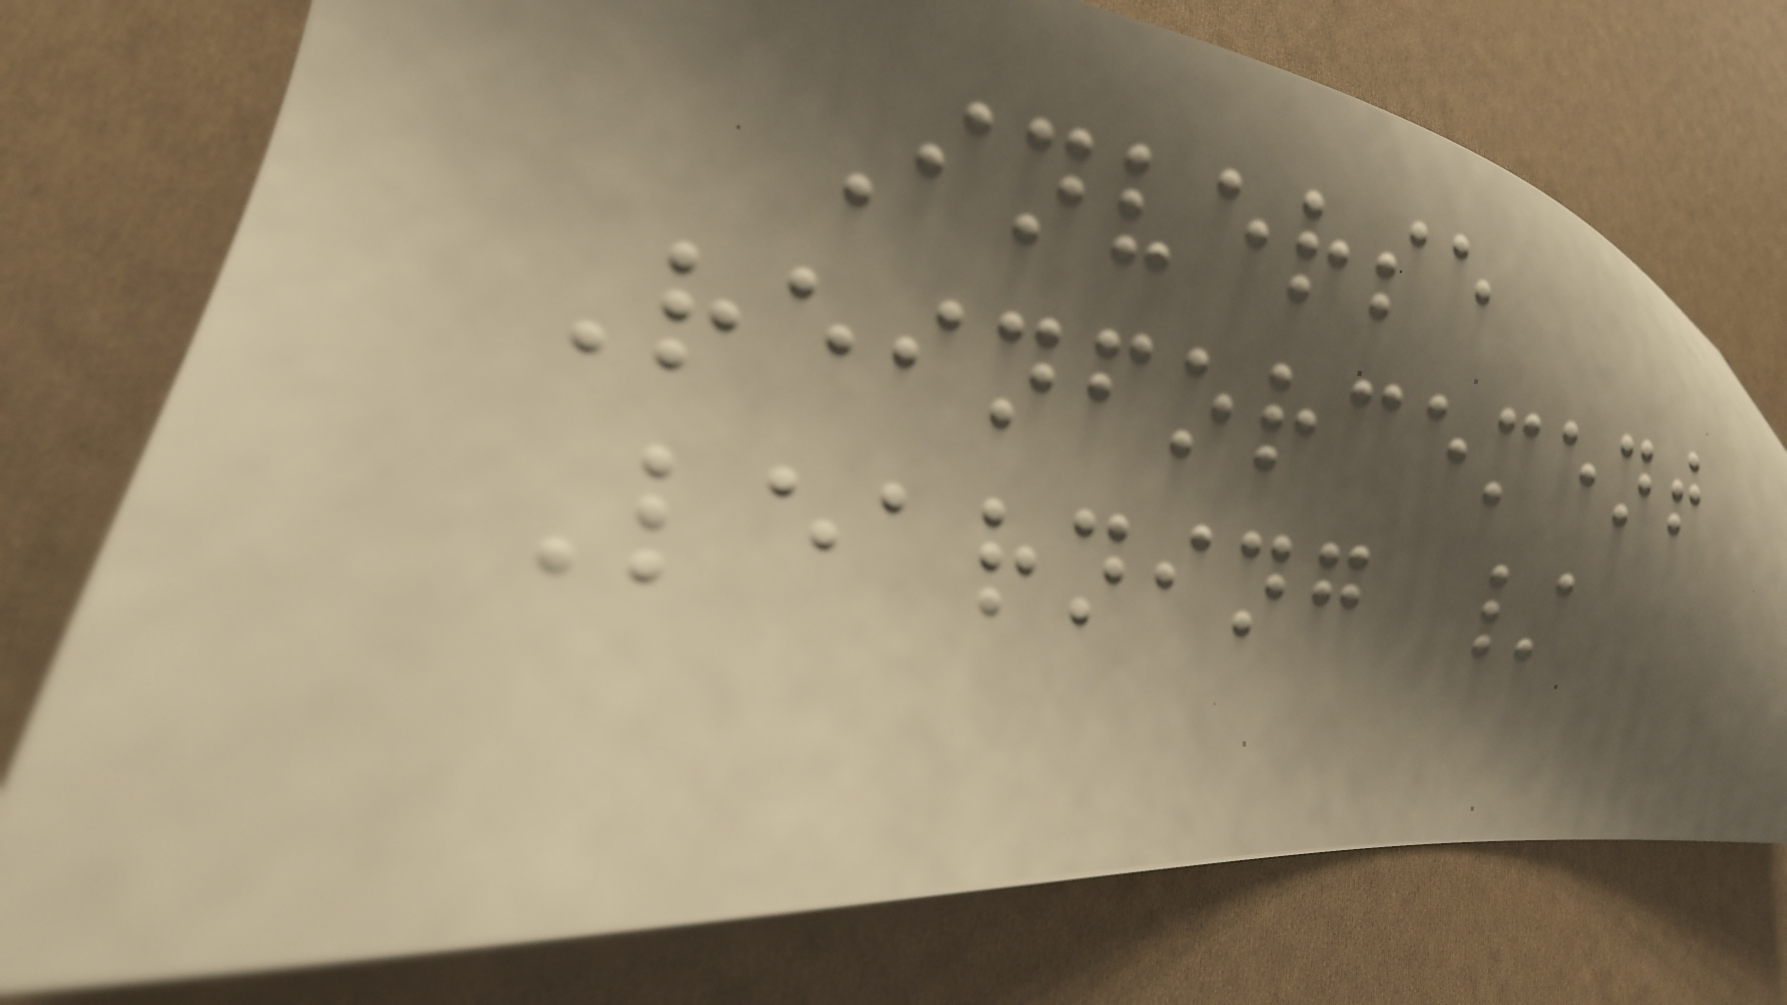Inverse
Reinforcement
Learning /
